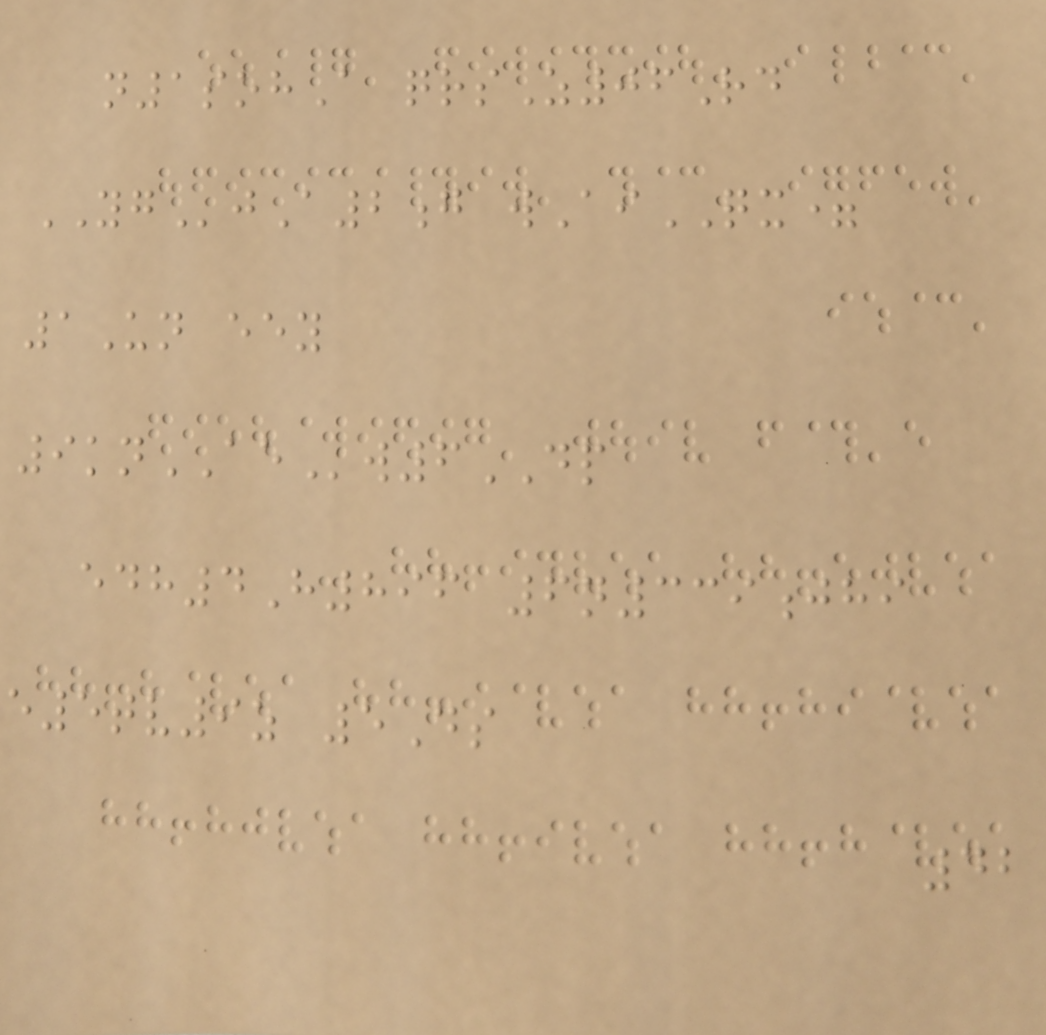n1sohA qrsZ06Rd
YGjA2g wAiQX=
1Un eey
9knAEw6DP
edh4H896 6n339jhi
e5tv9z 5Ds
42
